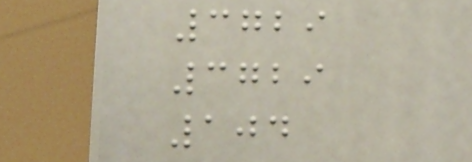3729
3729
104
